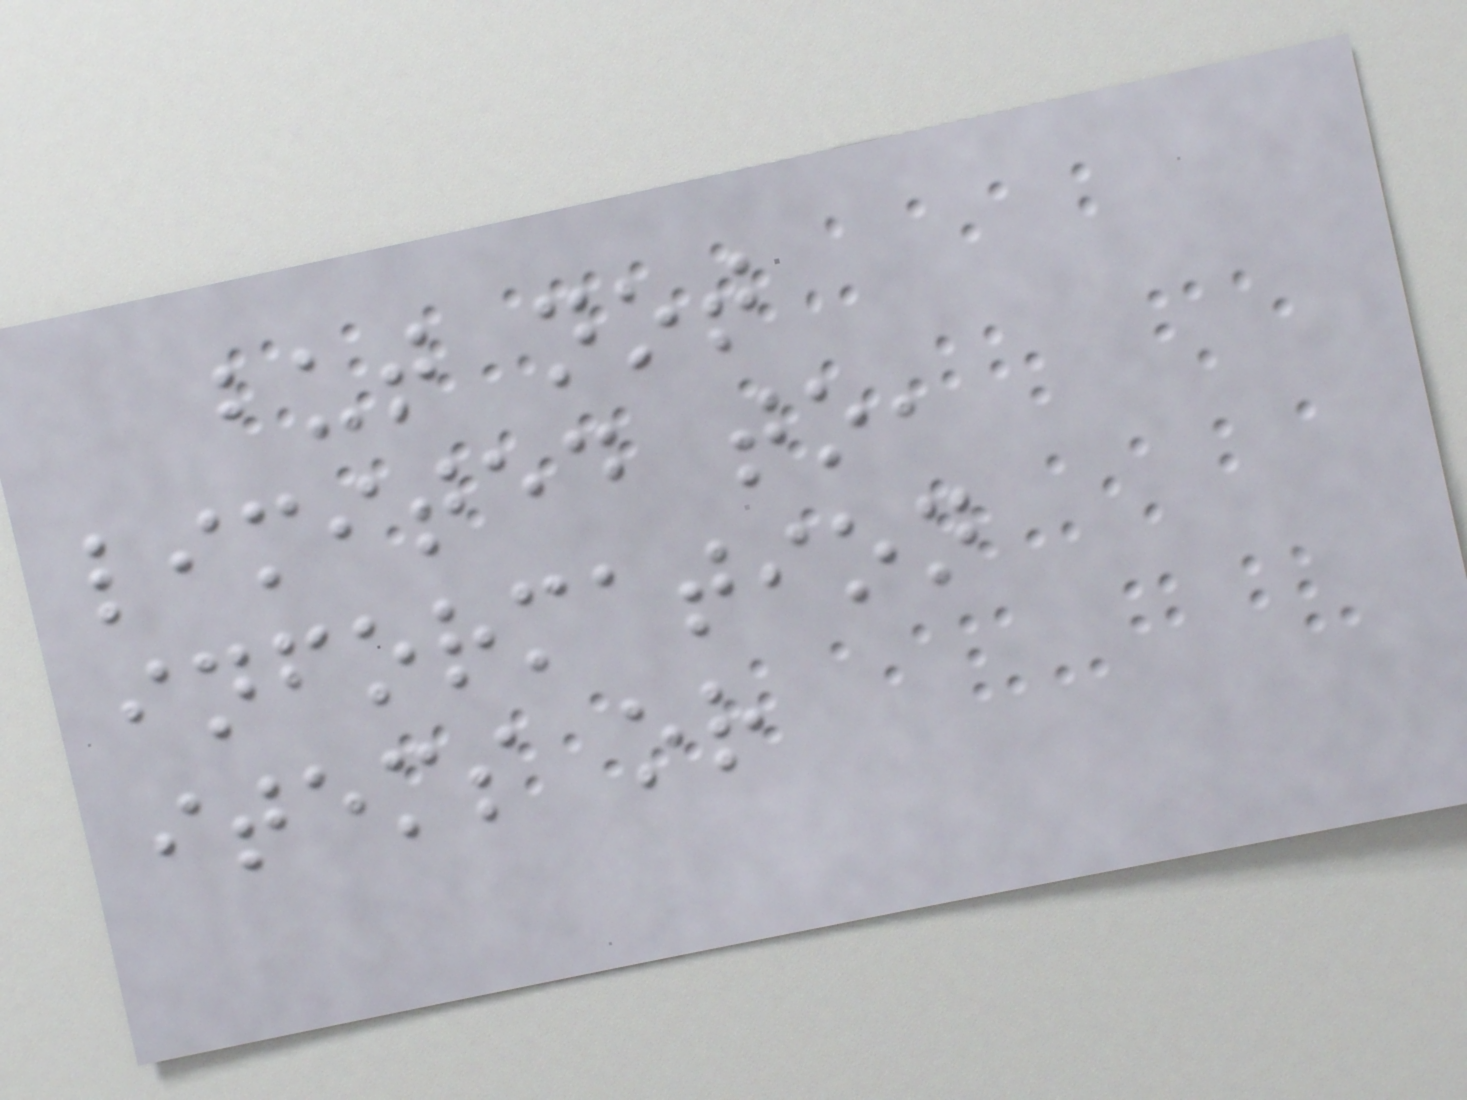but not
limited to,
information
items or
